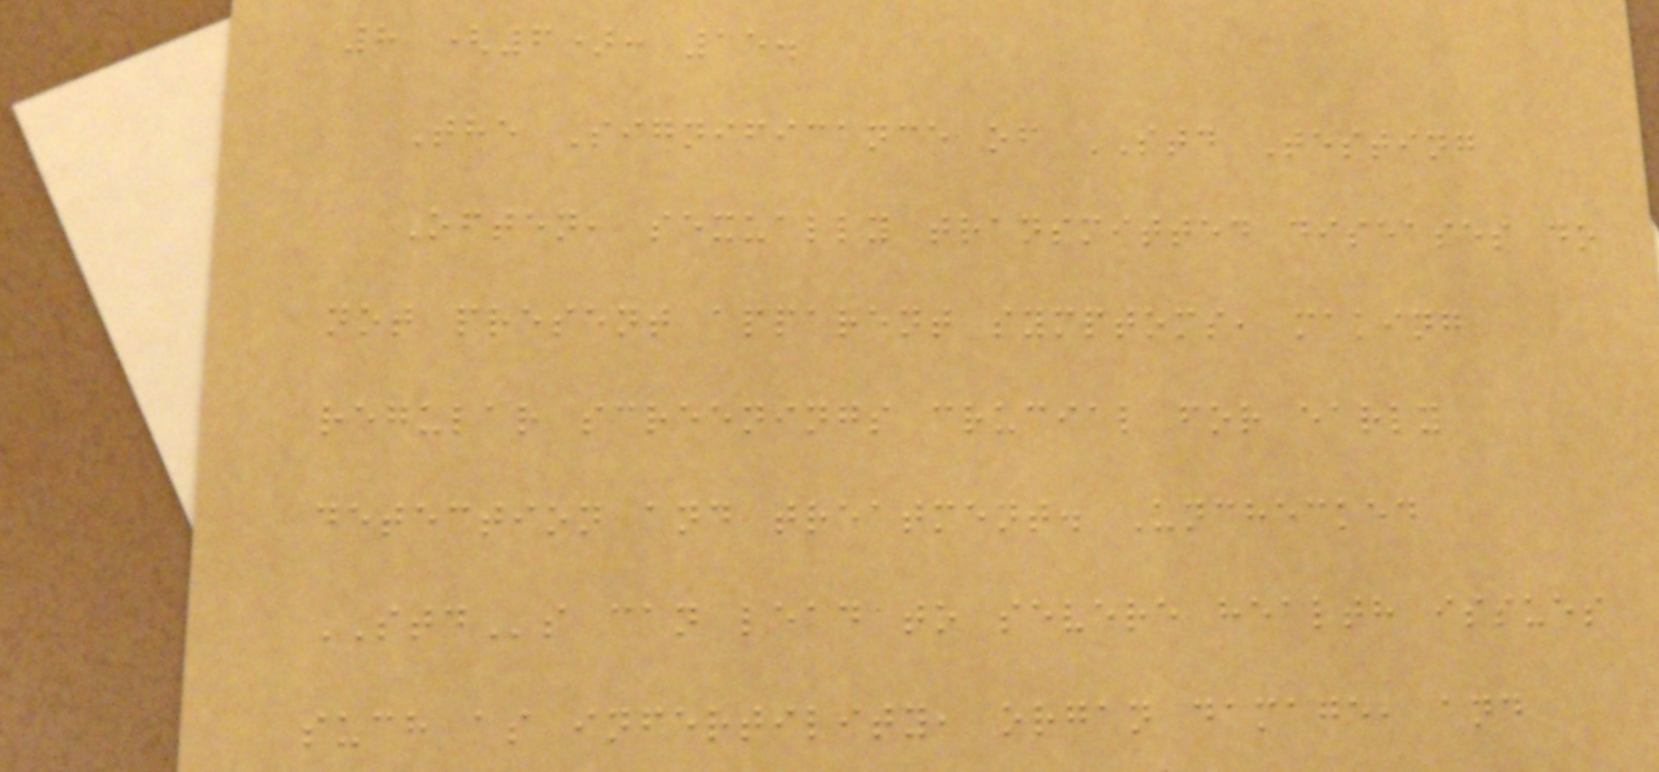8 (6): 15.
The Significance of STD Testing
Often, sexually transmitted diseases do
not present apparent symptoms, making
regular screenings crucial for early
detection and treatment. Unchecked
STDs can lead to severe health issues
such as infertility, organ damage, and
